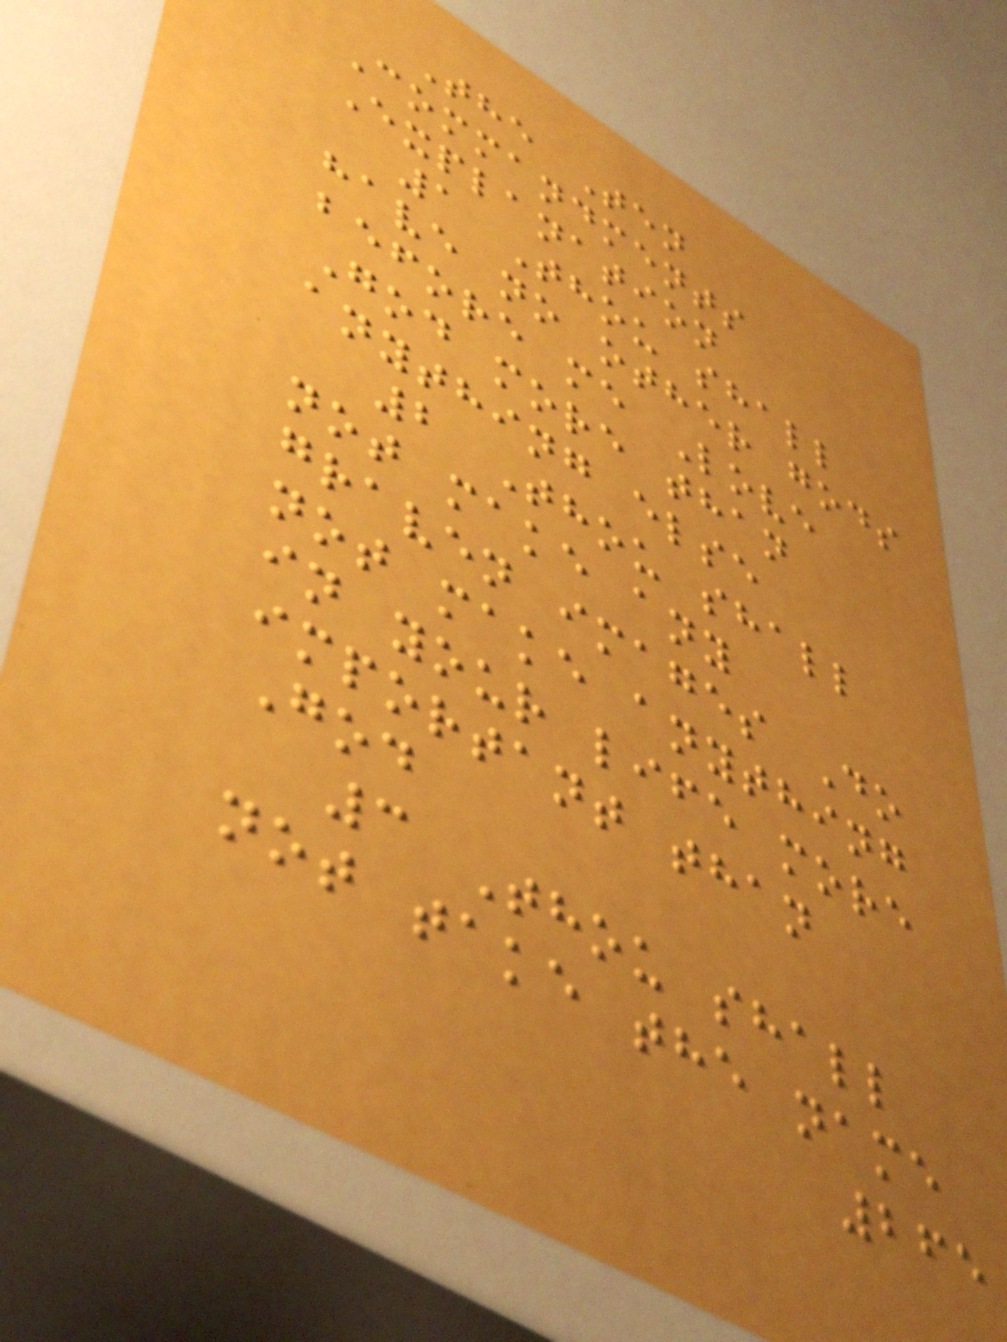The Ten
Commandments
Explanation
1 Thou shall
have no other gods
before me Love
God more than
anything else
2 Thou shall
not make any
graven images Do
not make anything
in your life more
important than
God
3 Thou shall
not take the name
265
